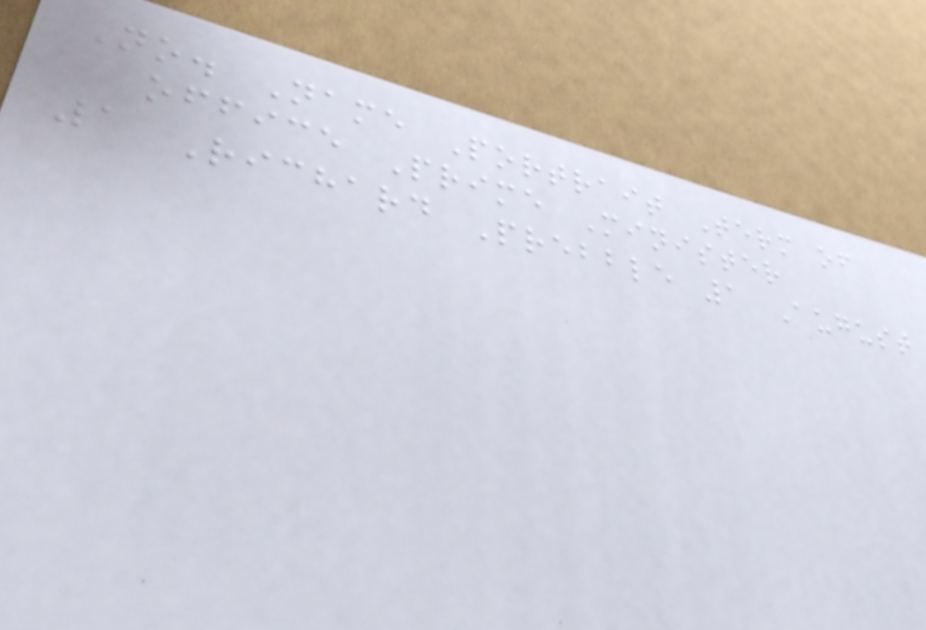No. Name Portrait Term of
office Prime Minister
1 Richard Prebble 1 August
